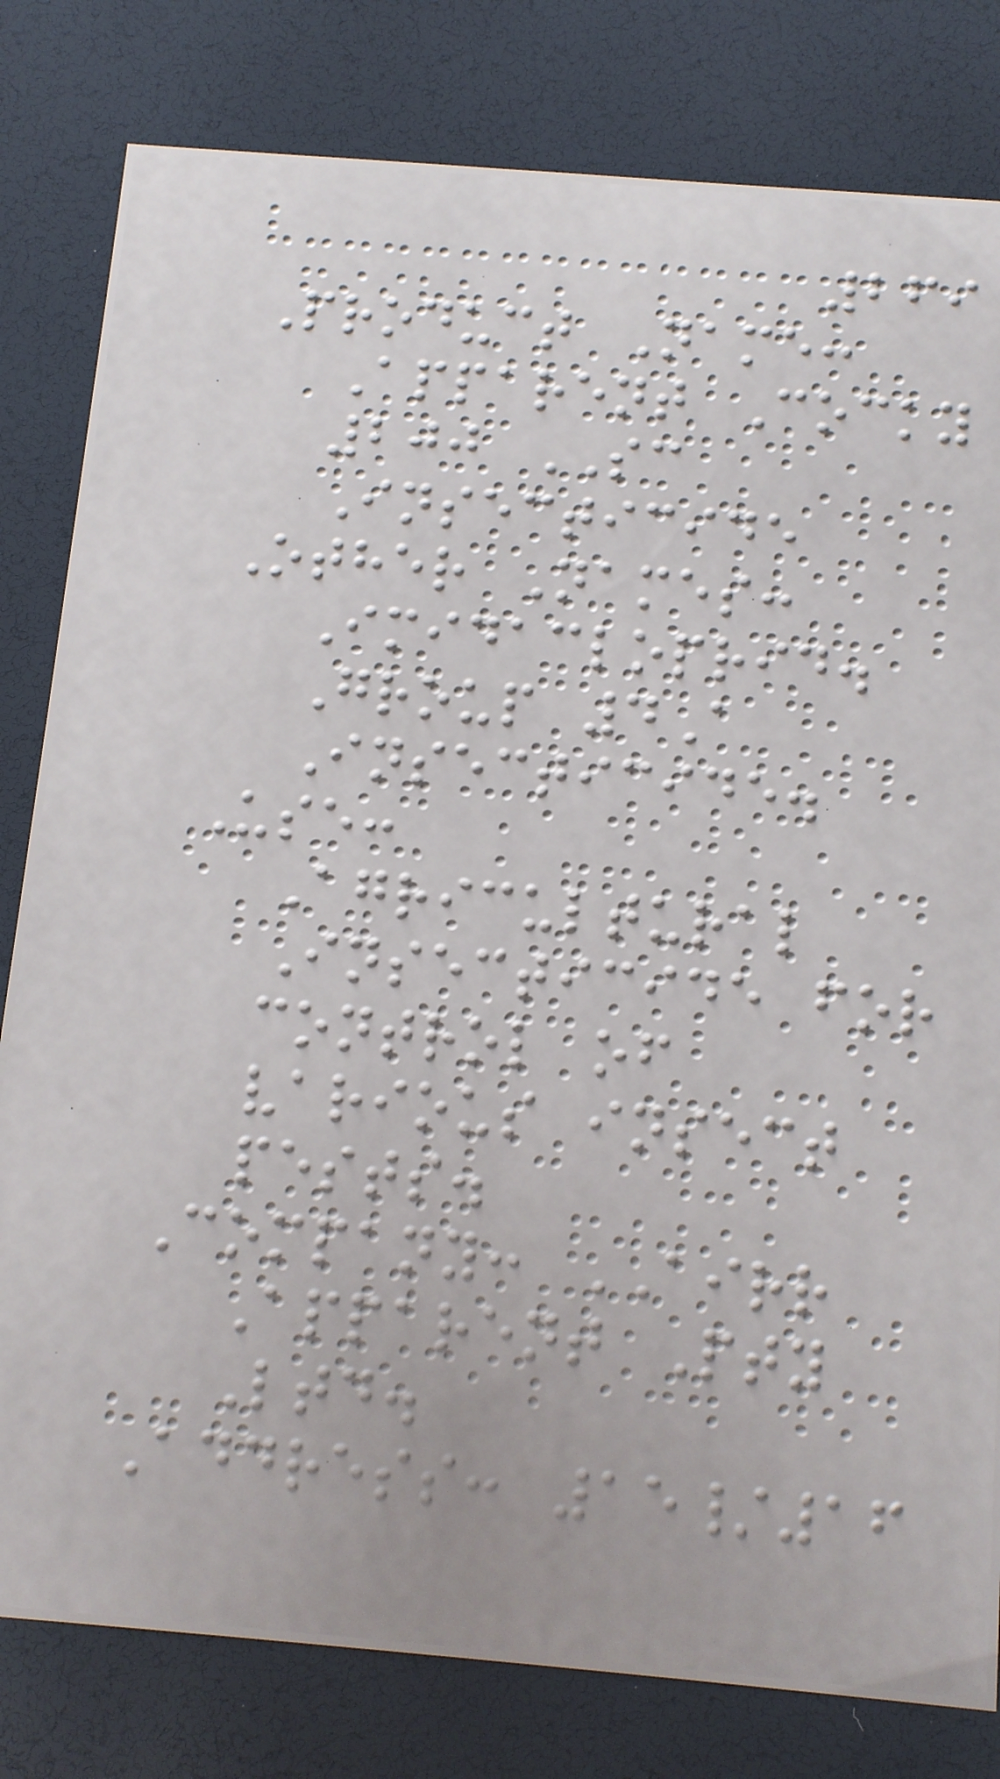269
Product Name:
Apparent Cocky
200 SC
Insecticide
Other Names:
Imidacloprid.
Group 4A
Insecticide.
Use:
Agricultural
Insecticide for
control of
various insect
pests.
Company: AIRR
Apparent Pty
Ltd.
Address: 15/16
